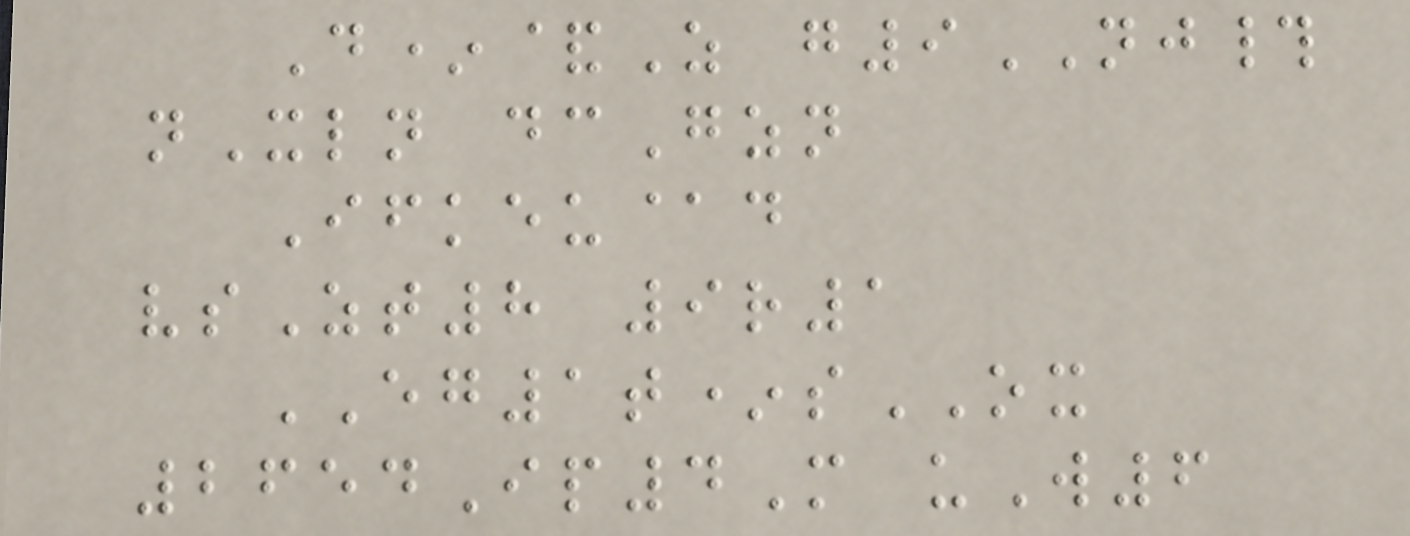D*&Z g9NJ#
nXln dcGzn
Ifkeu@d
vsZt8 9r1
EG1t*sOX
2654Ip4M uW6
